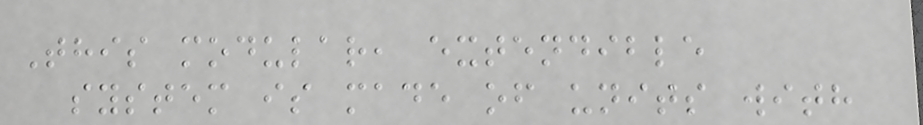This modular, extendible
system is made of units with
